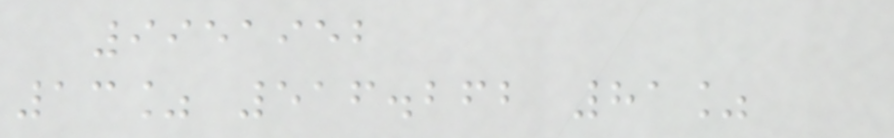9951952
13% 516.262 81%
